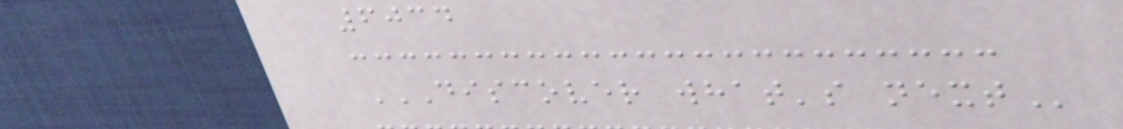6034
DISCOVER WHAT'S NEXT
